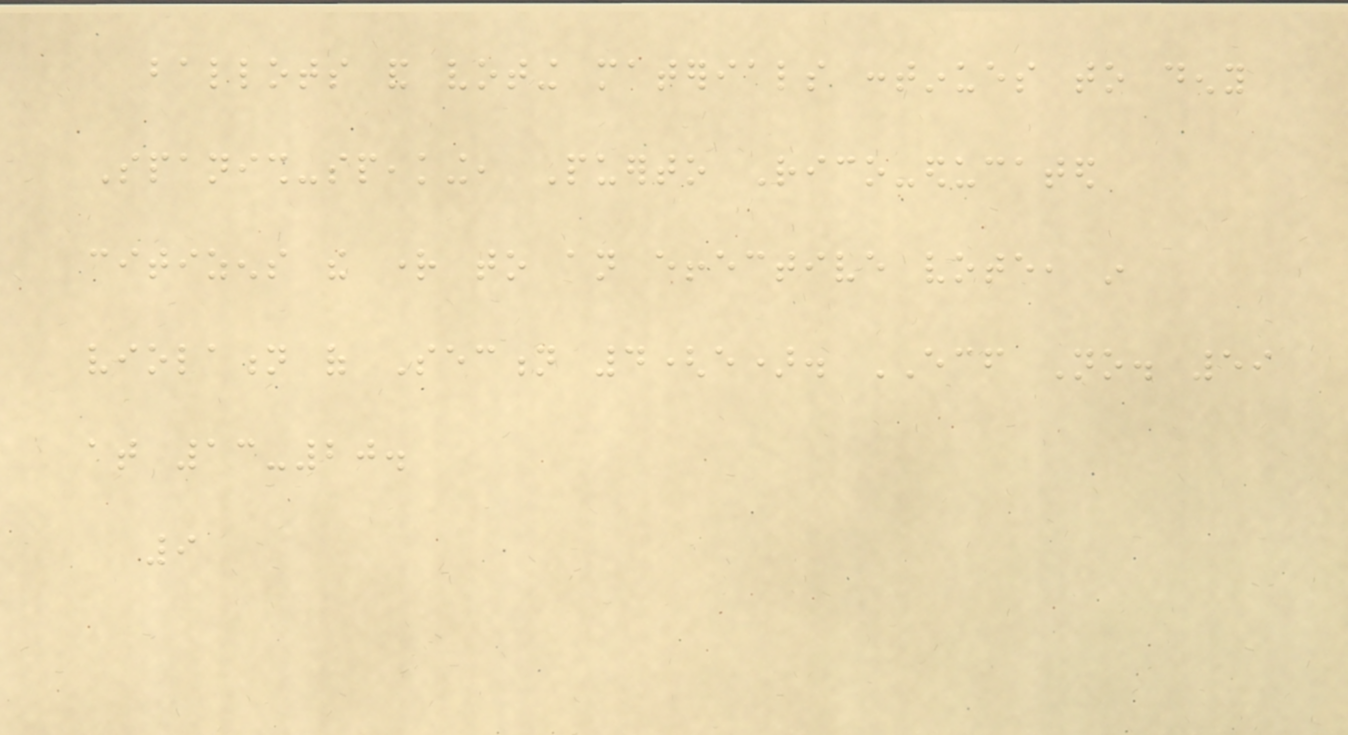ballots and voting materials continues to deny
Spanish-speaking, Puerto Rico-educated
citizens the right to an effective vote, in
violation of Section 4(e). ECF No. 59
at 13-20.
9
